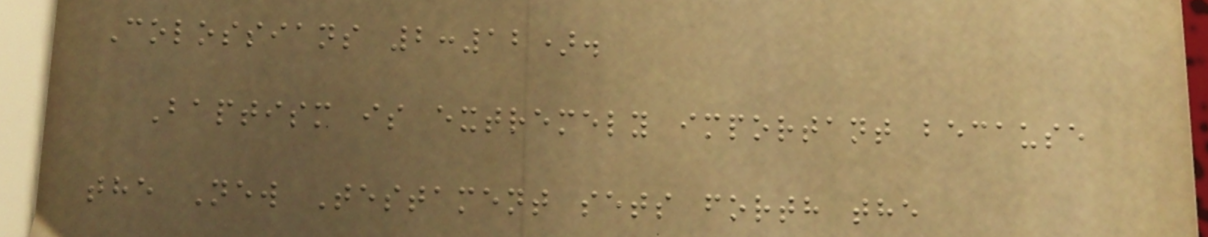Colossians 2:12).
Baptism is extremely important because
the New Testament sets forth the
